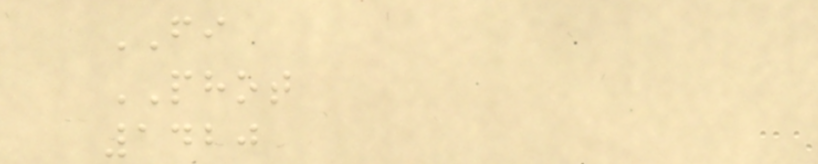FI
PHOT
1420
